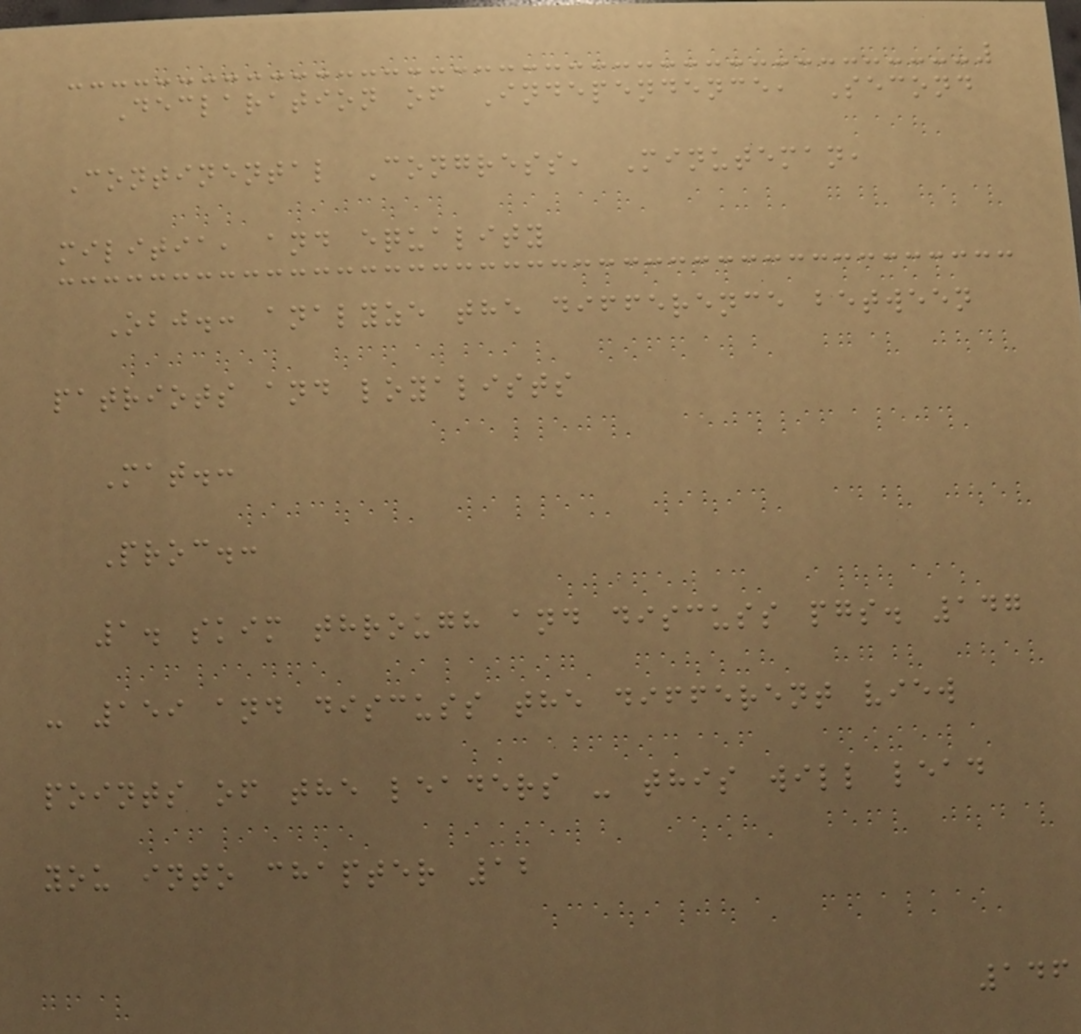Declaration of Independence, Second
Continental Congress, Minuteman,
militia, and equality
Obj.: analyze the difference between
patriots and loyalists
Mat.:
Proc.:
1. skim through and discuss pgs. 147
- 159 and discuss the different view
points of the leaders - this will lead
you into chapter 12
146
